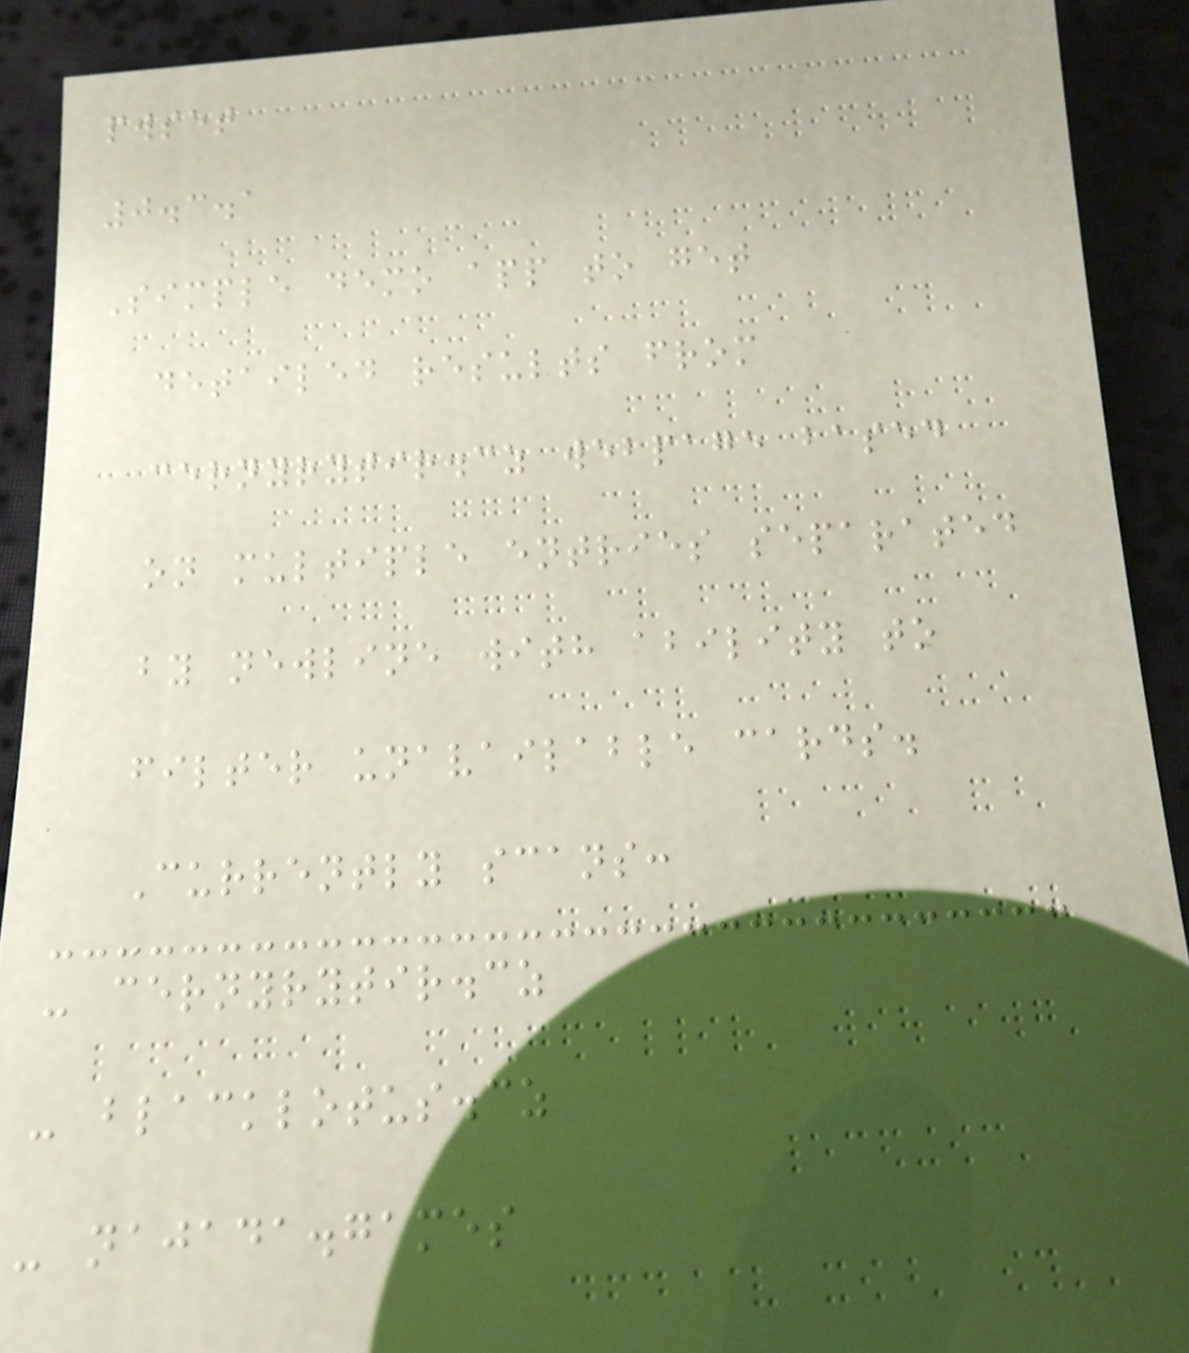pwset
0.3.1
Simple demo app to get
detailed results from
cernyrytir.cz webpage based
on multiple entries separated
by newline with ability to
filter unavailable cards.
Currently scans:
- cernyrytir.cz
- blacklotus.cz
- najada.games
